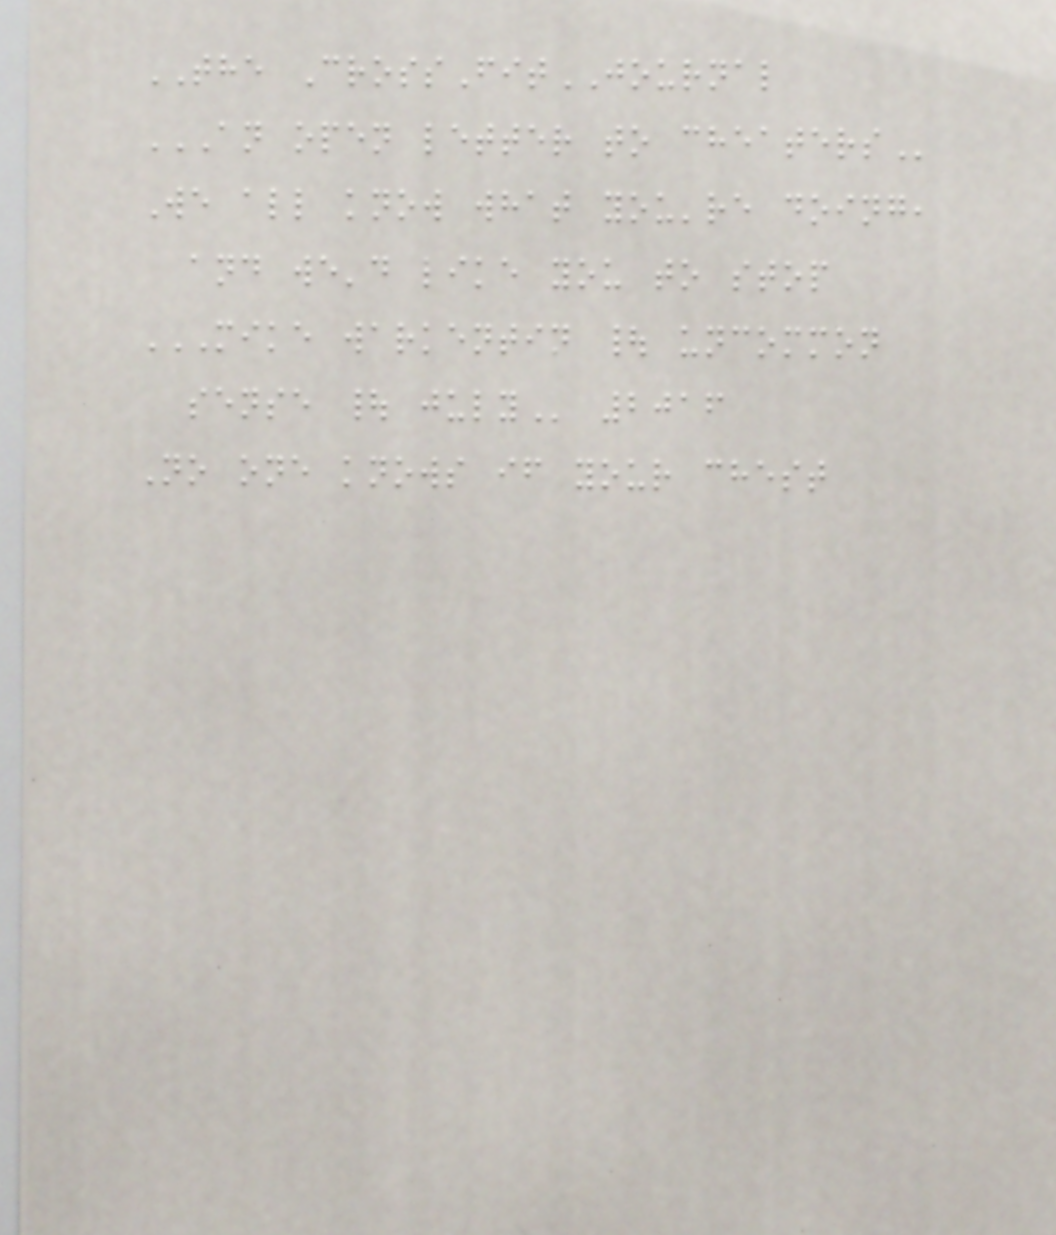THE CrossFitJOURNAL
AN OPEN LETTER TO CHEATERS
We all know what you're doing,
and we'd like you to stop
MIKE WARKENTIN | UNCOMMON
SENSE | JULY 2016
No one knows if your chest
